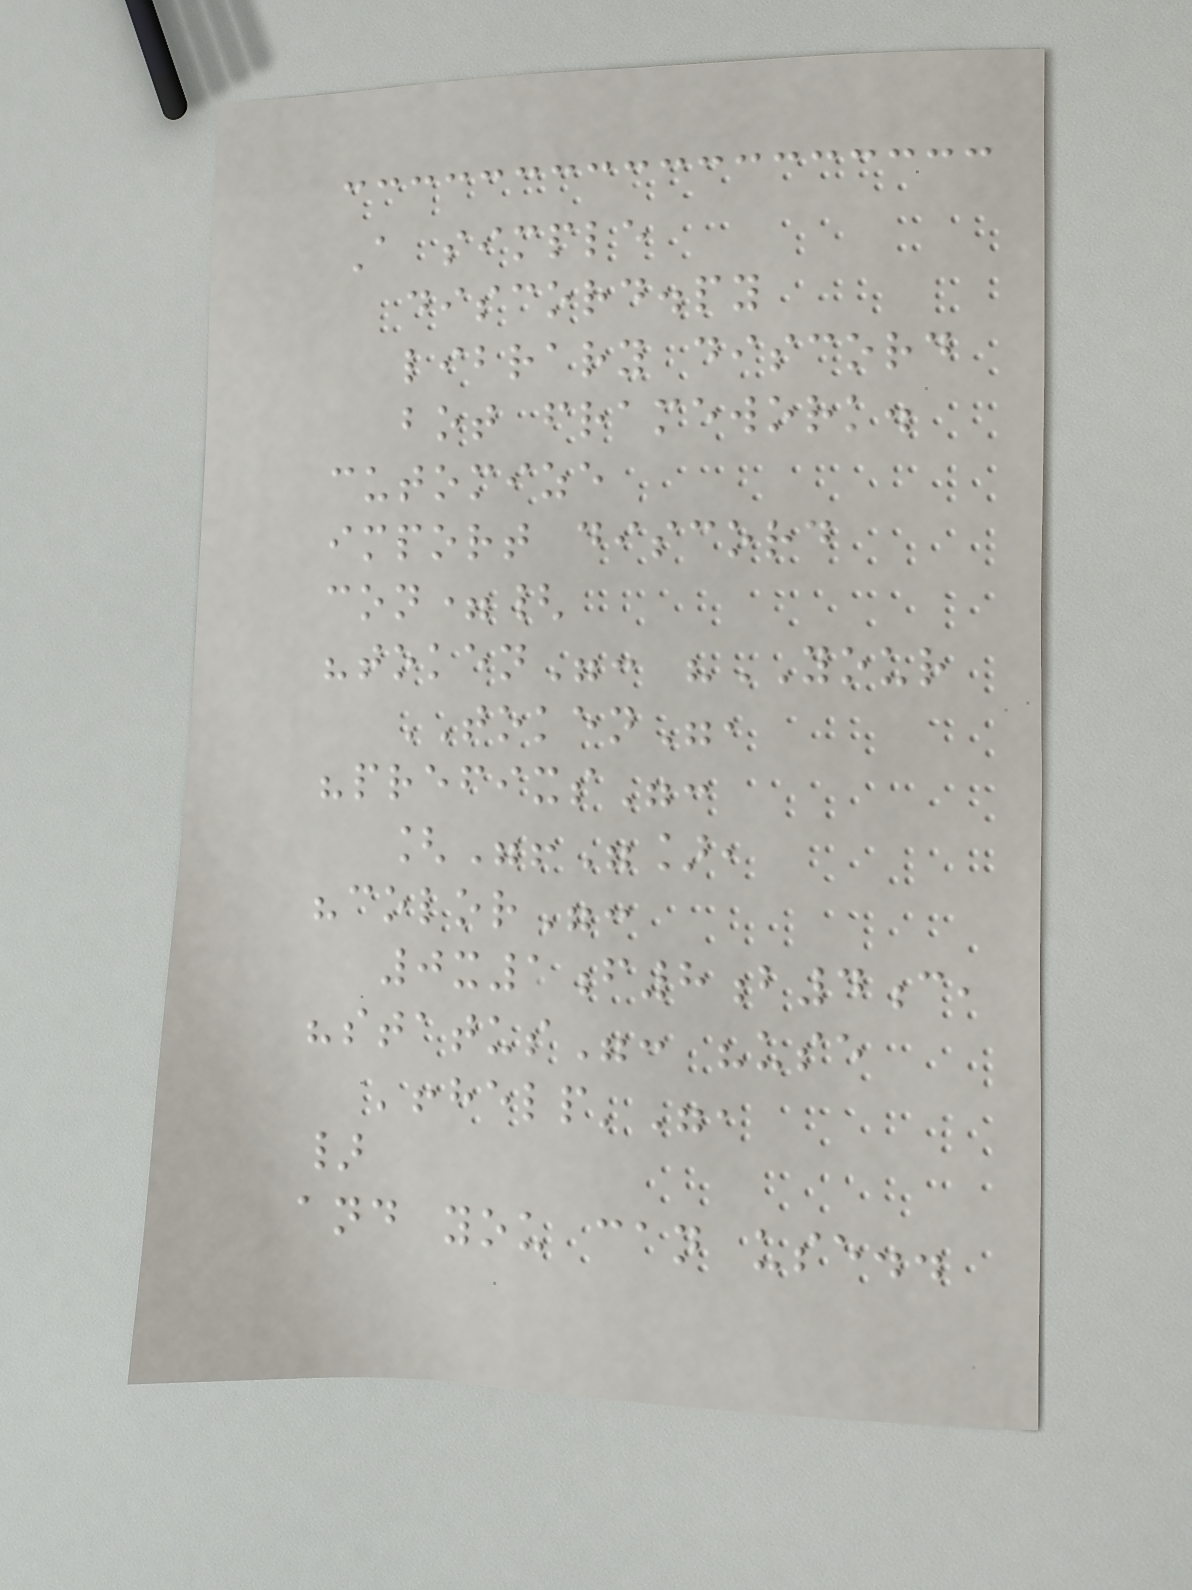A simple
discord.py
library discord
bot framework.
cutomize
import discord
con={
"token": "YOUR
TOKEN",
"prefixs":
["!"],
"color":
0x1f8b4c,
"status": "use
'!help'",
}
and you can use..
